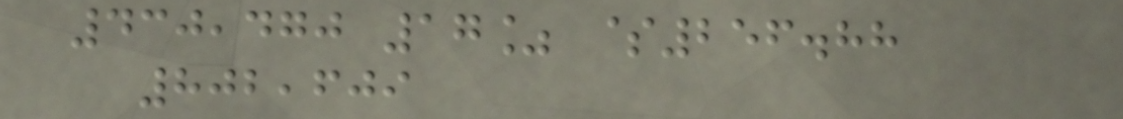430,470 17% $256.88
802,609
